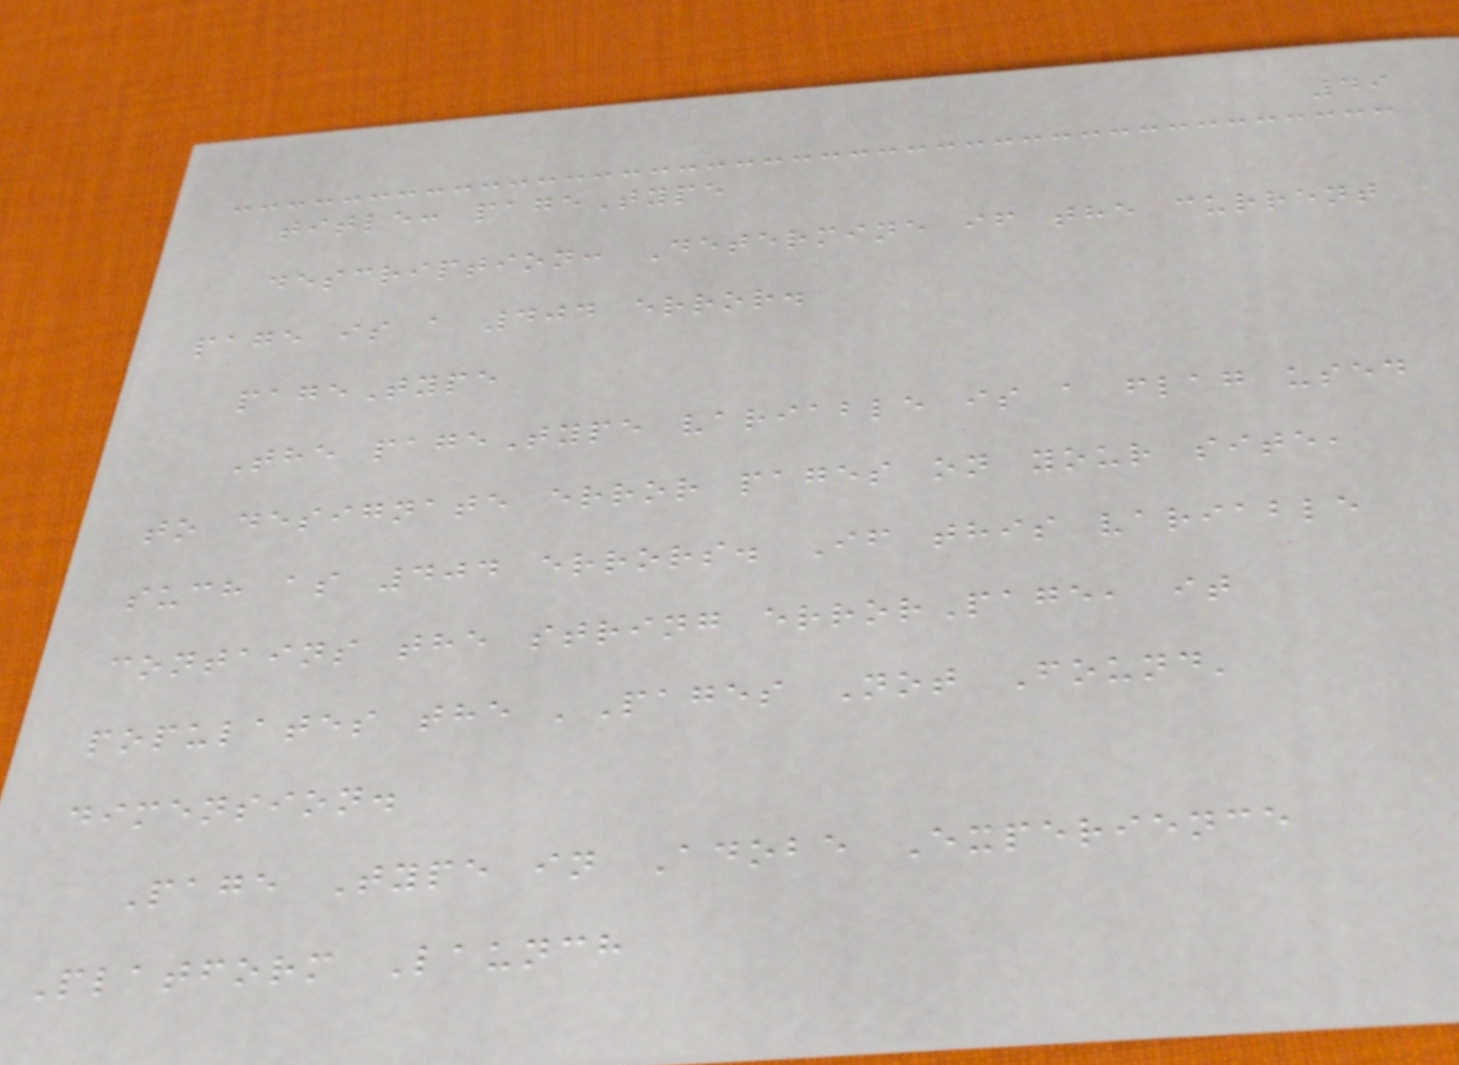49
title: pageType
description: Determine if the current
page is a 404 error.
pageType
The pageType variable is a flag used
to designate error pages on your site,
such as 404 errors. If this variable
contains the string errorPage, it
populates the 'Pages Not Found'
dimension.
Page Type in Adobe Experience
Platform Launch
